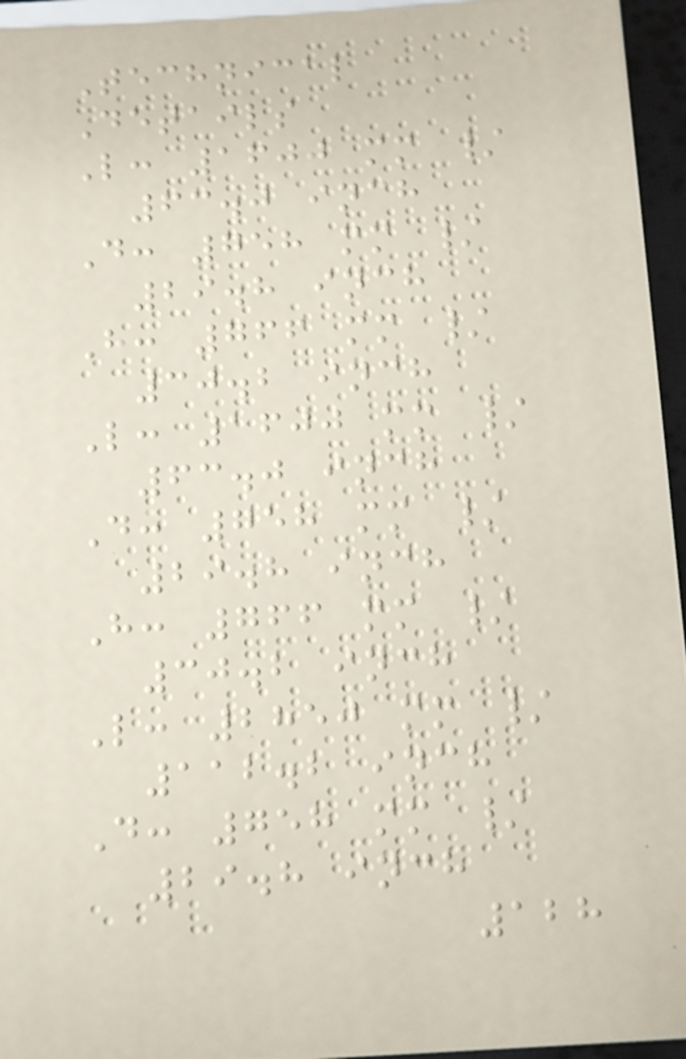Technical
Details
L: 1600 mm /
63.0 inch
D: 758 mm /
29.8 inch
H: 766 mm /
30.2 inch
L: 1600 mm /
63.0 inch
D: 758 mm /
29.8 inch
H: 766 mm /
30.2 inch
L: 2850 mm /
112.2 inch
D: 758 mm /
29.8 inch
128
